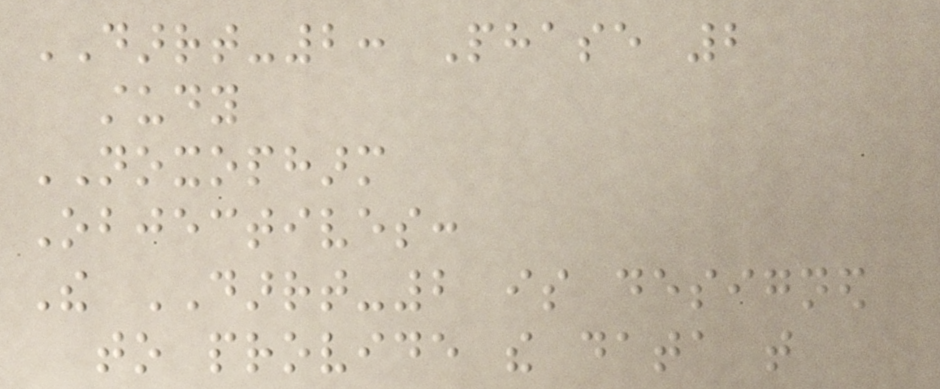DARRT-2: Phase 2
study
NOXOPHARM
Objectives:
The DARRT-2 is designed
to provide the data that
